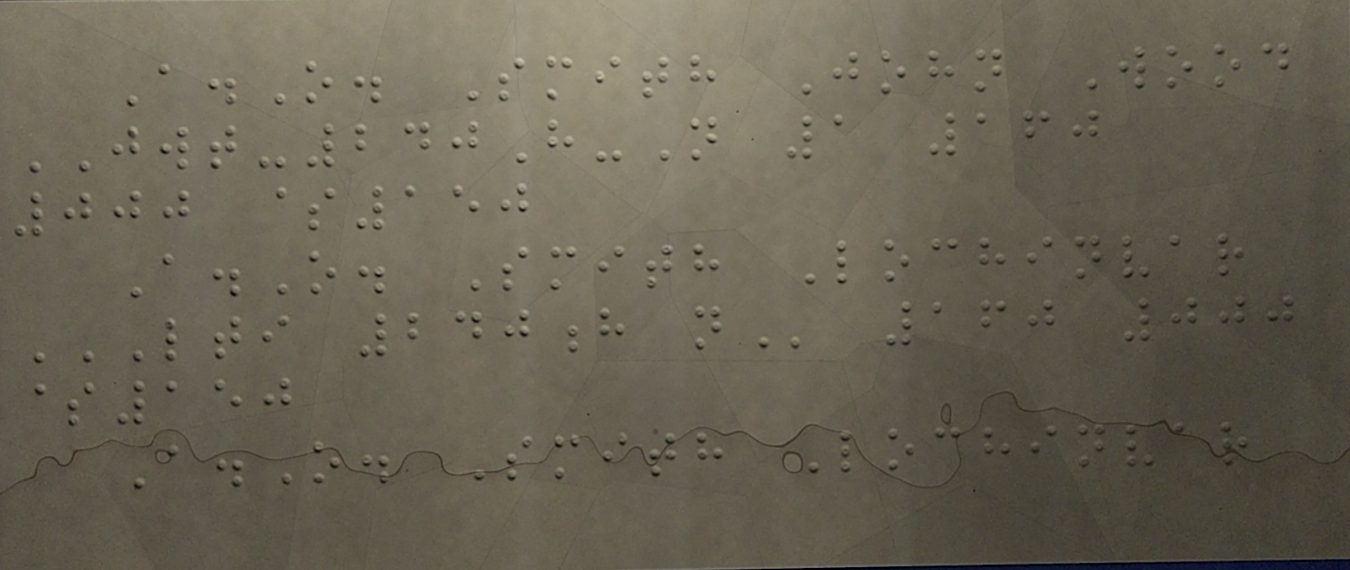A.O. Smith John Wood
JWT-240H-N 1 160
000 $150
A.O. Smith Lochinvar
LTI 240H N 160 000
$150
A.O. Smith Lochinvar
